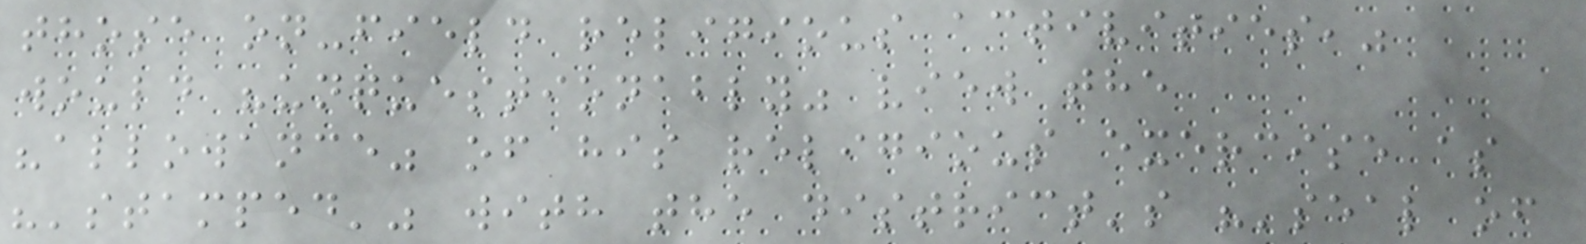those on-field religious activities,"
would "unquestionably" view the
"allowance" of his religious exercise as
"'stamped'" with the district's "'seal of
